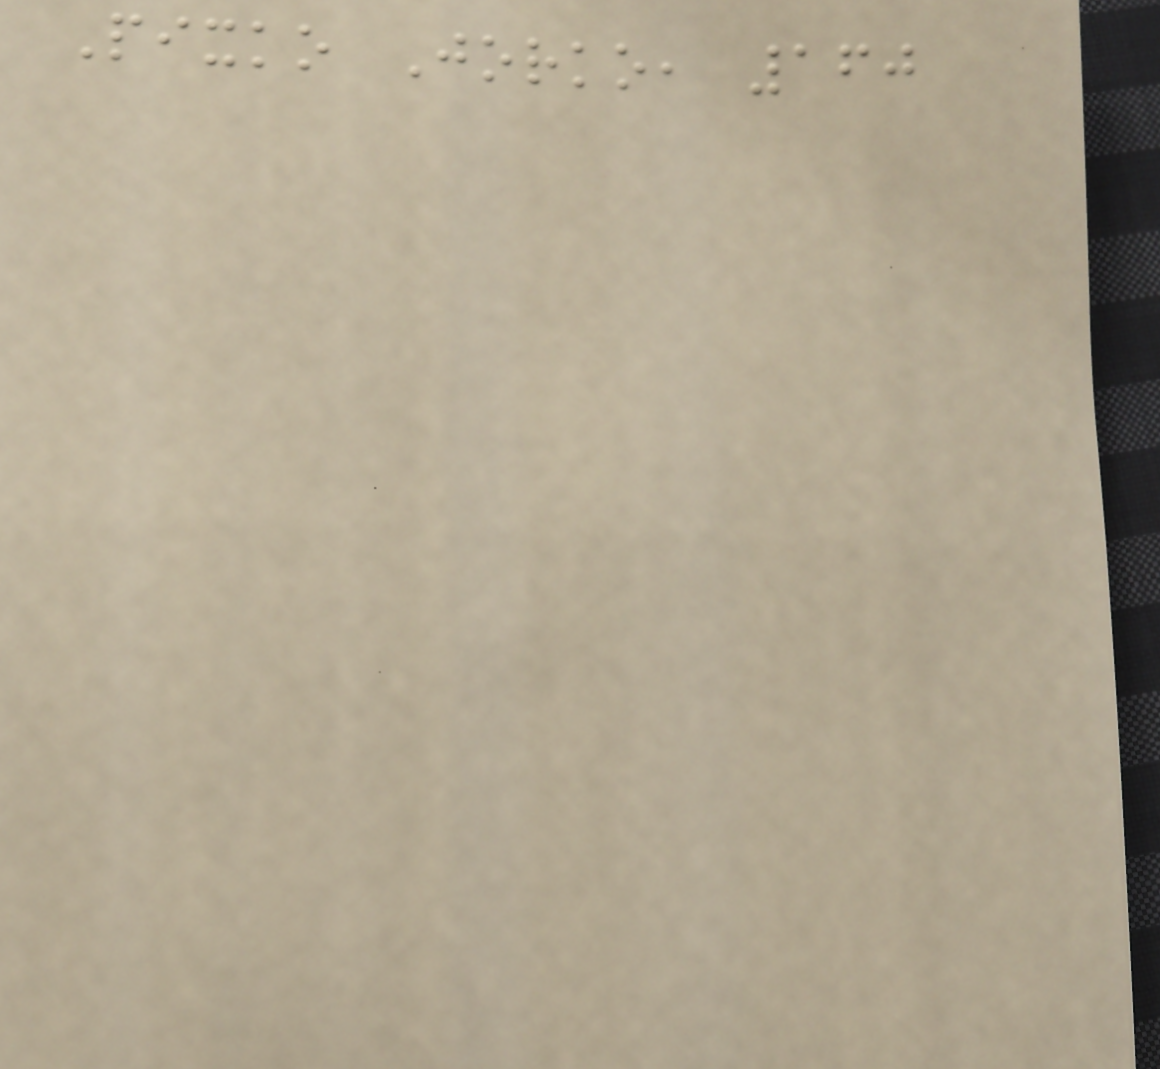Pixko Jorko, 160
